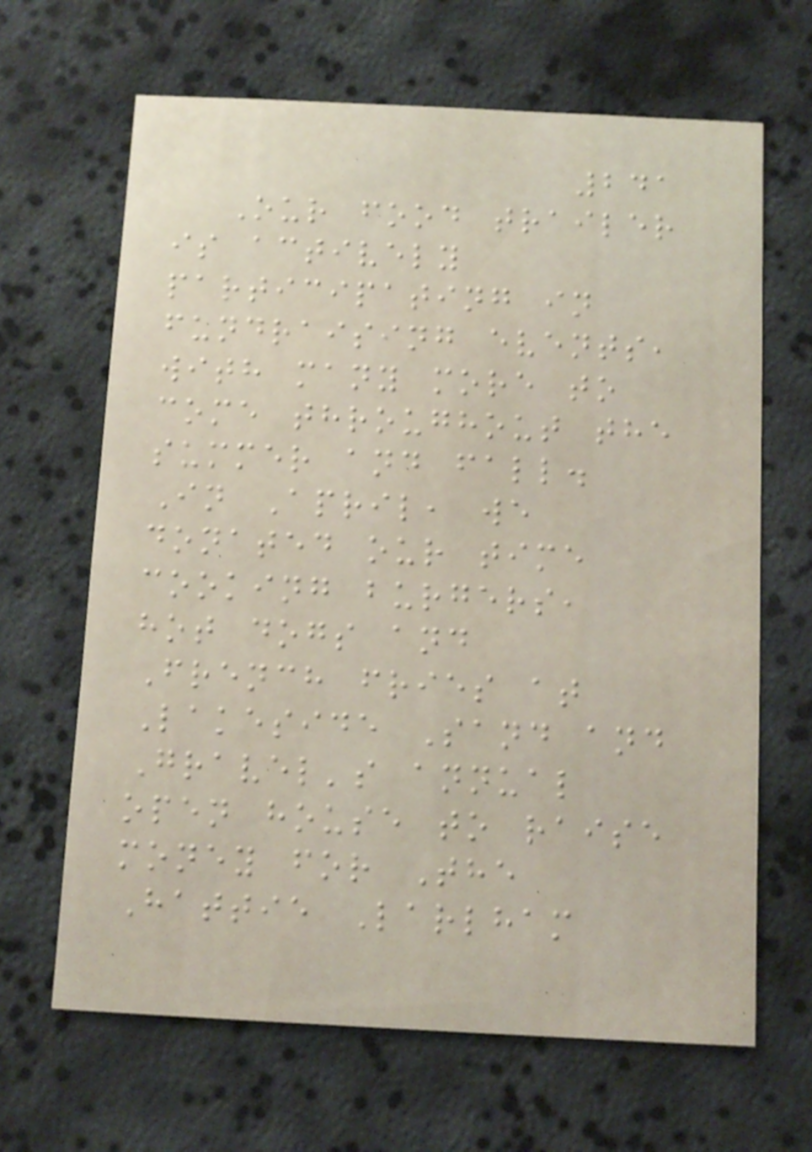241
Our food trailer
is actively
participating in
fundraising events,
with many more to
come throughout the
summer and fall.
In April, we
donated our time
cooking burgers,
hot dogs and
French fries at
Lakeside Sand and
Gravel's annual
open house to raise
money for The
Hattie Larlham
